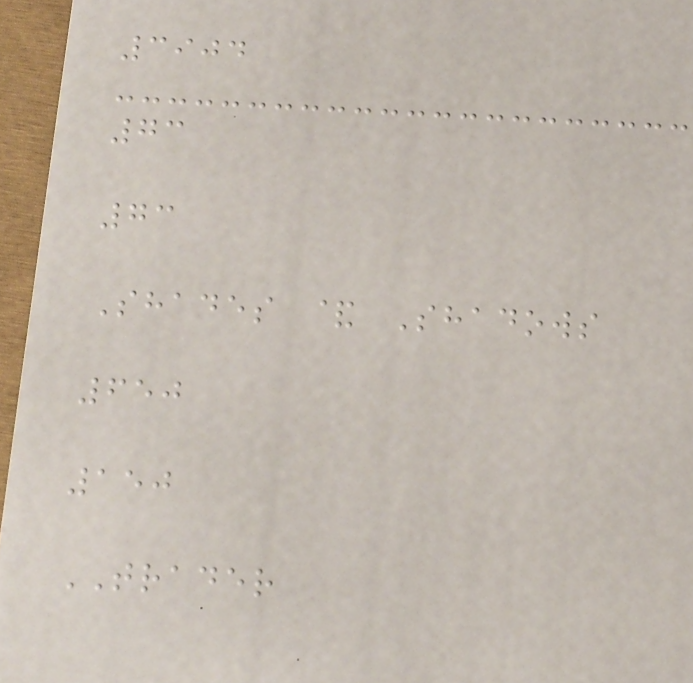3904
73
73
Shades & Shadows
650
150
TRADER
